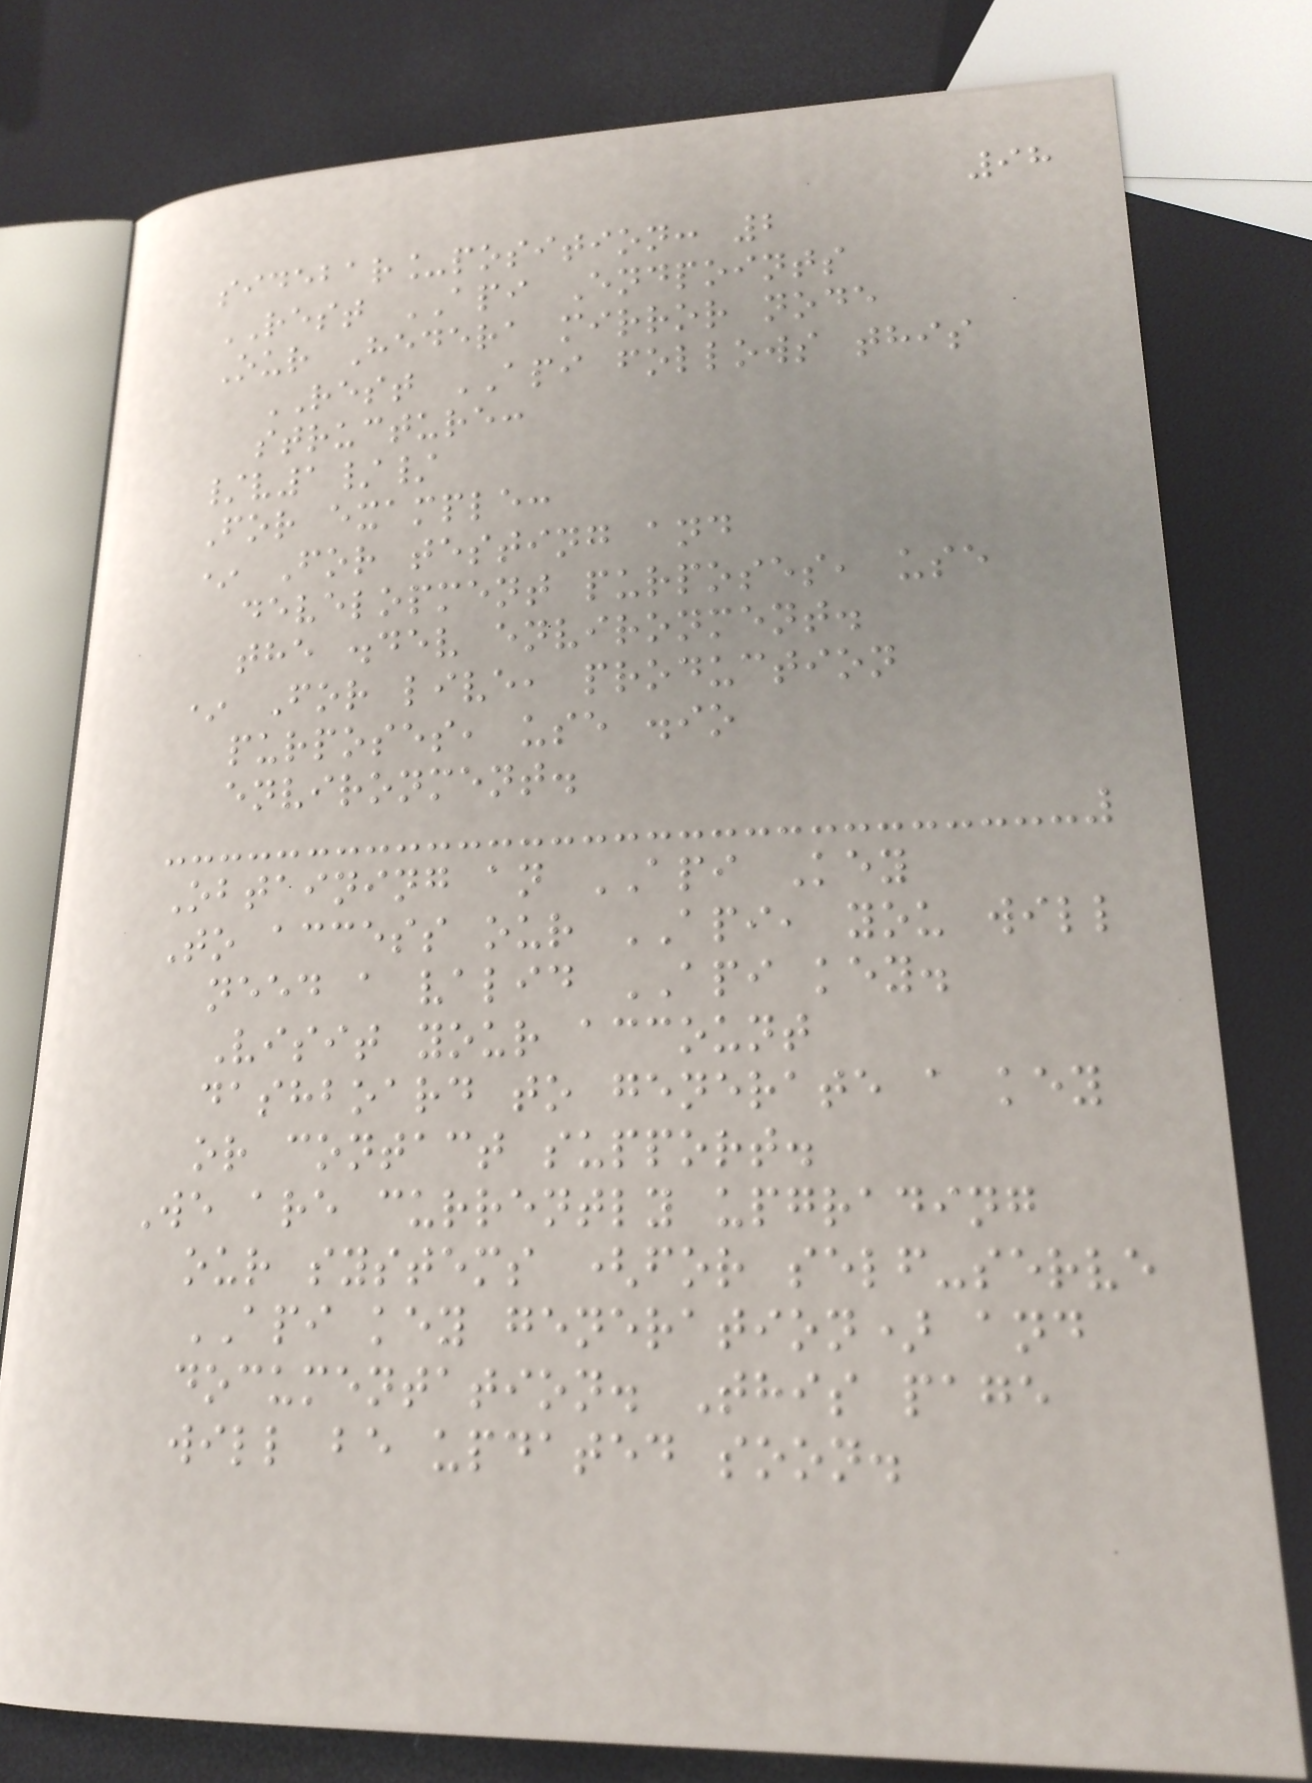98
sidebar_position: 2
REST API Endpoints
Our Hedera mirror node
REST API follows this
structure:
/v1//
For example:
* For testing and
development purposes, use
the .dev environment.
* For live, production
purposes, use .io
environment.
Obtaining an API Key
To access our API, you will
need a valid API key.
Visit your account
dashboard to generate a key
or contact support.
We are currently upgrading
our systems (for self-serve
API key generation) and
documentation. This page
will be updated soon.
